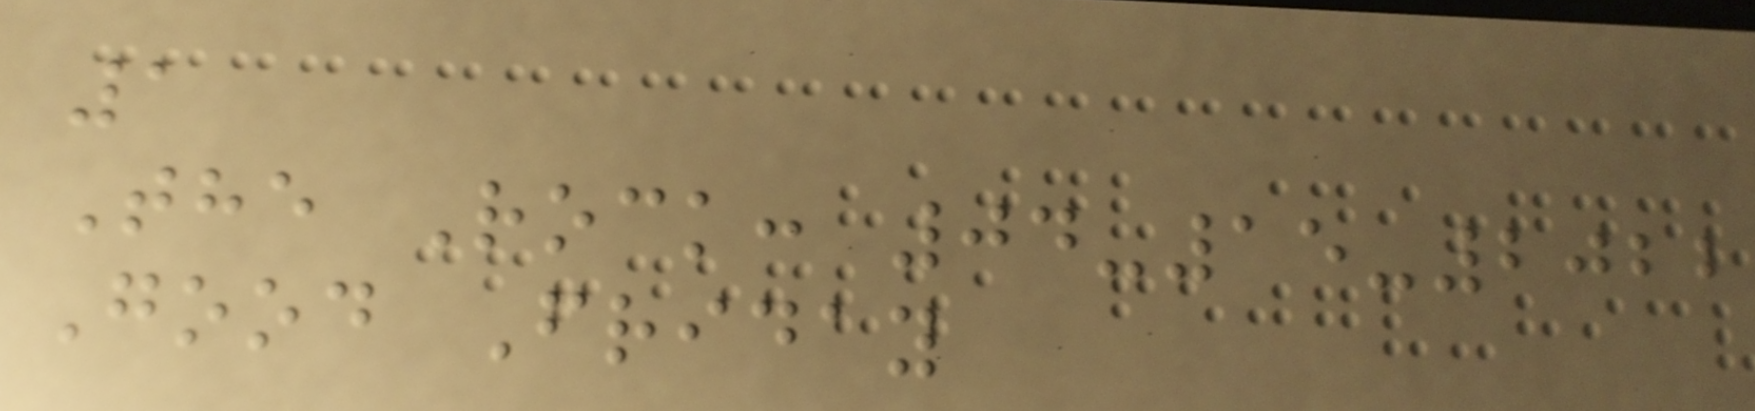1
The Rock: 04-15-2022
Good Friday
